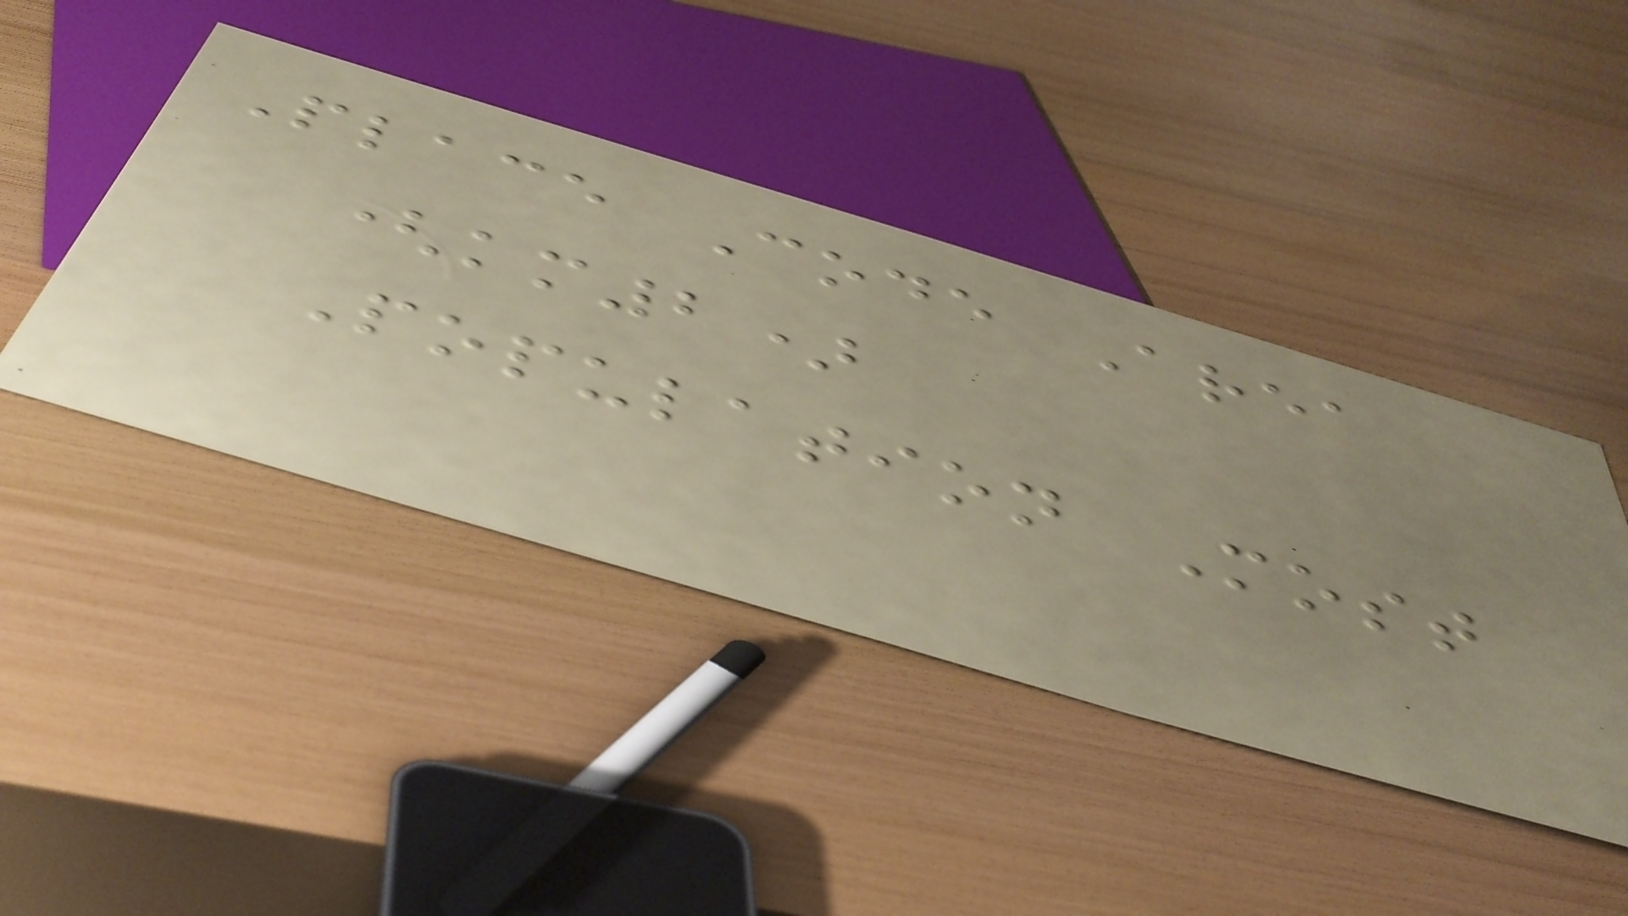Place Code Area
(km2)
Population Most
